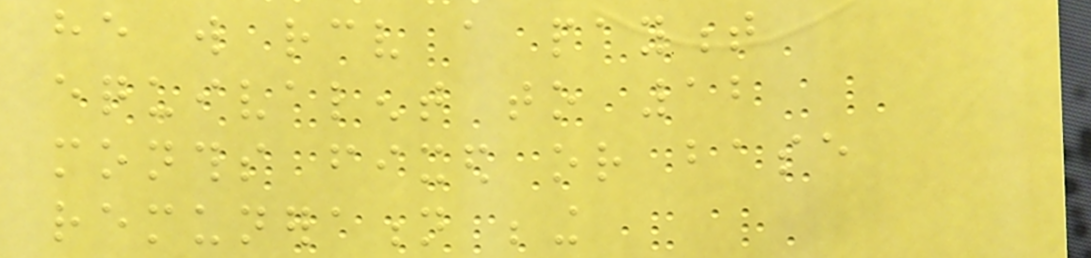he will receive a payment
equivalent to 12
months fixed or base
remuneration being
